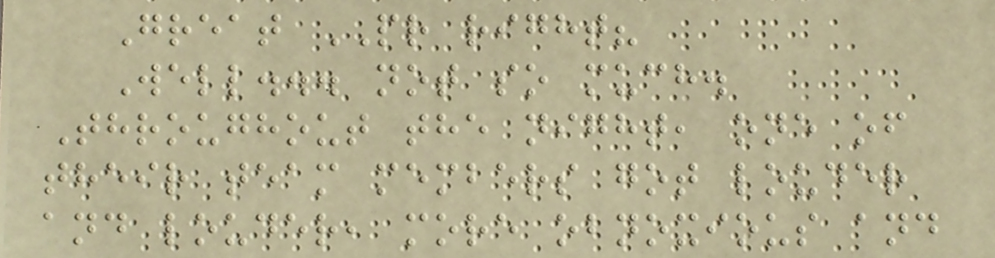Great PR right?
Well... not so much.
Throughout the night, one of
their team members got louder
and louder, more obnoxious and
